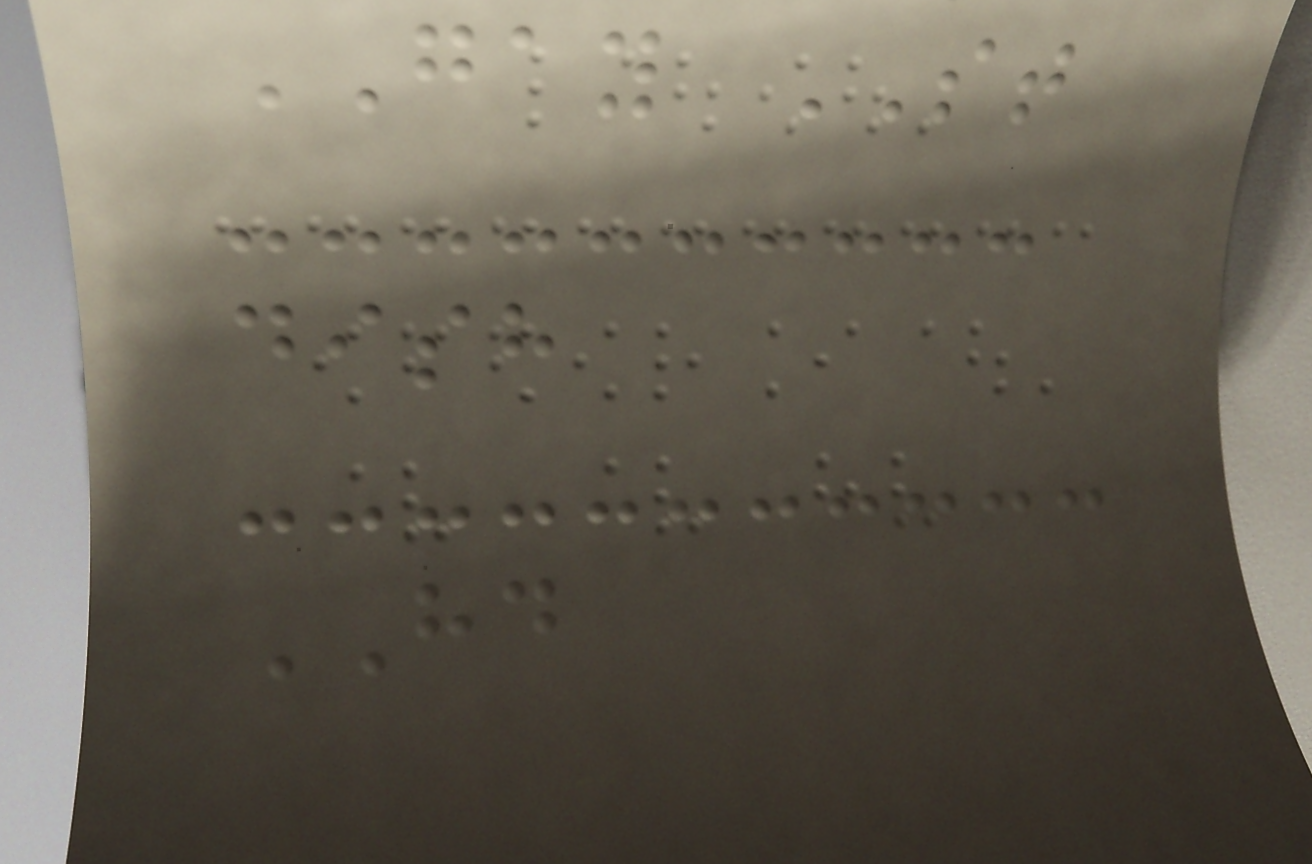GAY ST
dish
HD
